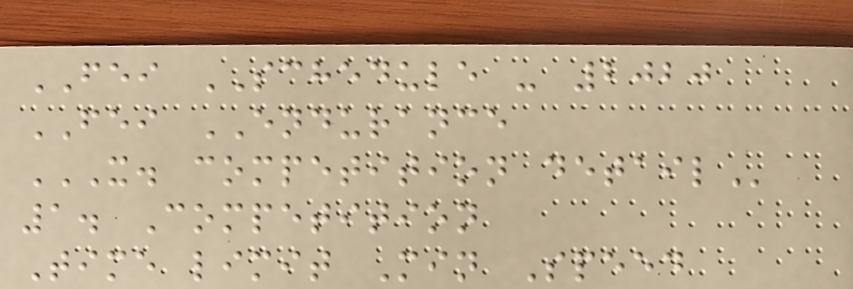FEI SCHEDULE - 2020
FEI ENDURANCE
X. COMPETITION DETAIL
1. Competition
Time limit Min Speed
